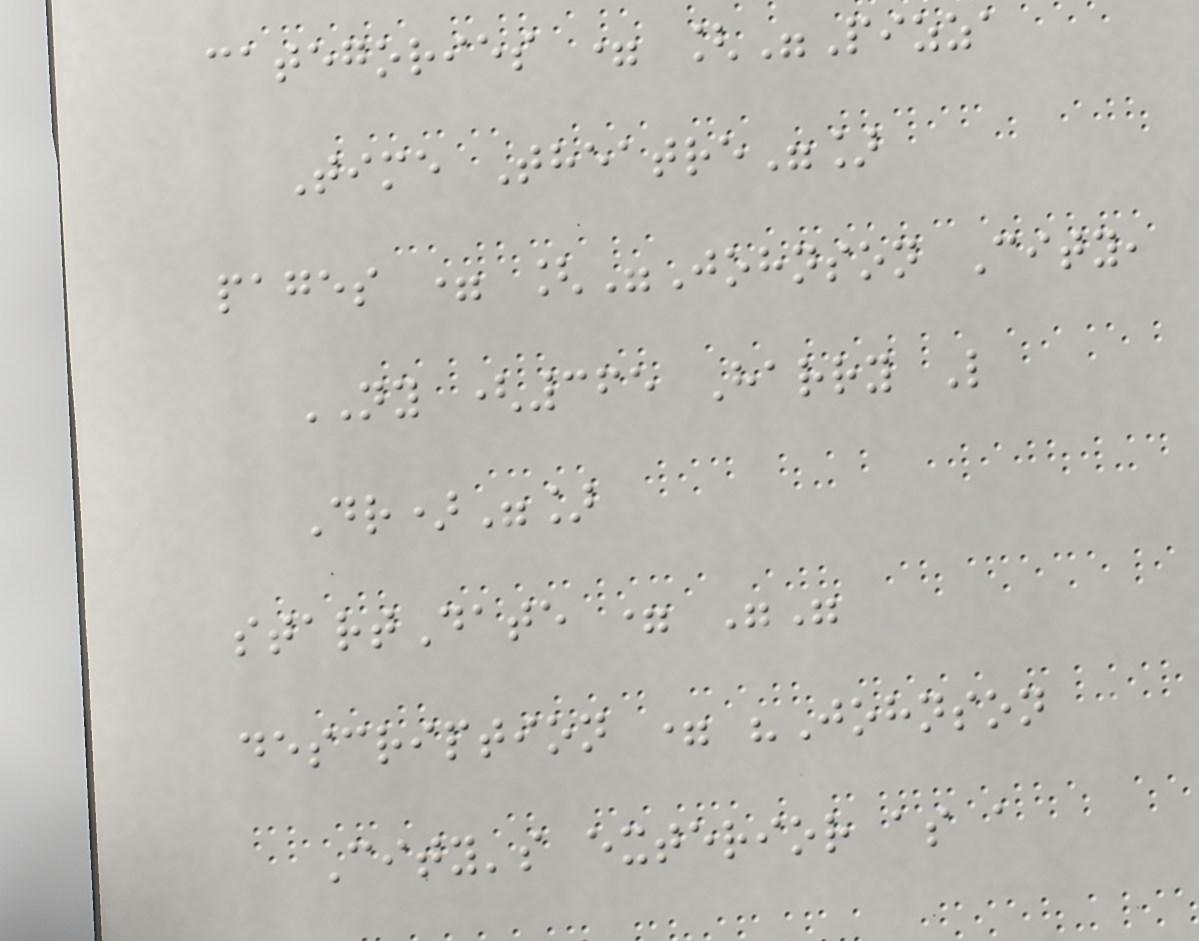categories = ["Pizza
Time Theatre"]
pages = ["Johnson City,
NY (365 Harry L
Dr)"]
startDate = ""
description = "Johnson
City's exterior as a
